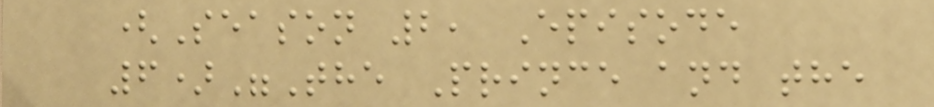(Season 2, Episode
6)"The Prince and the
